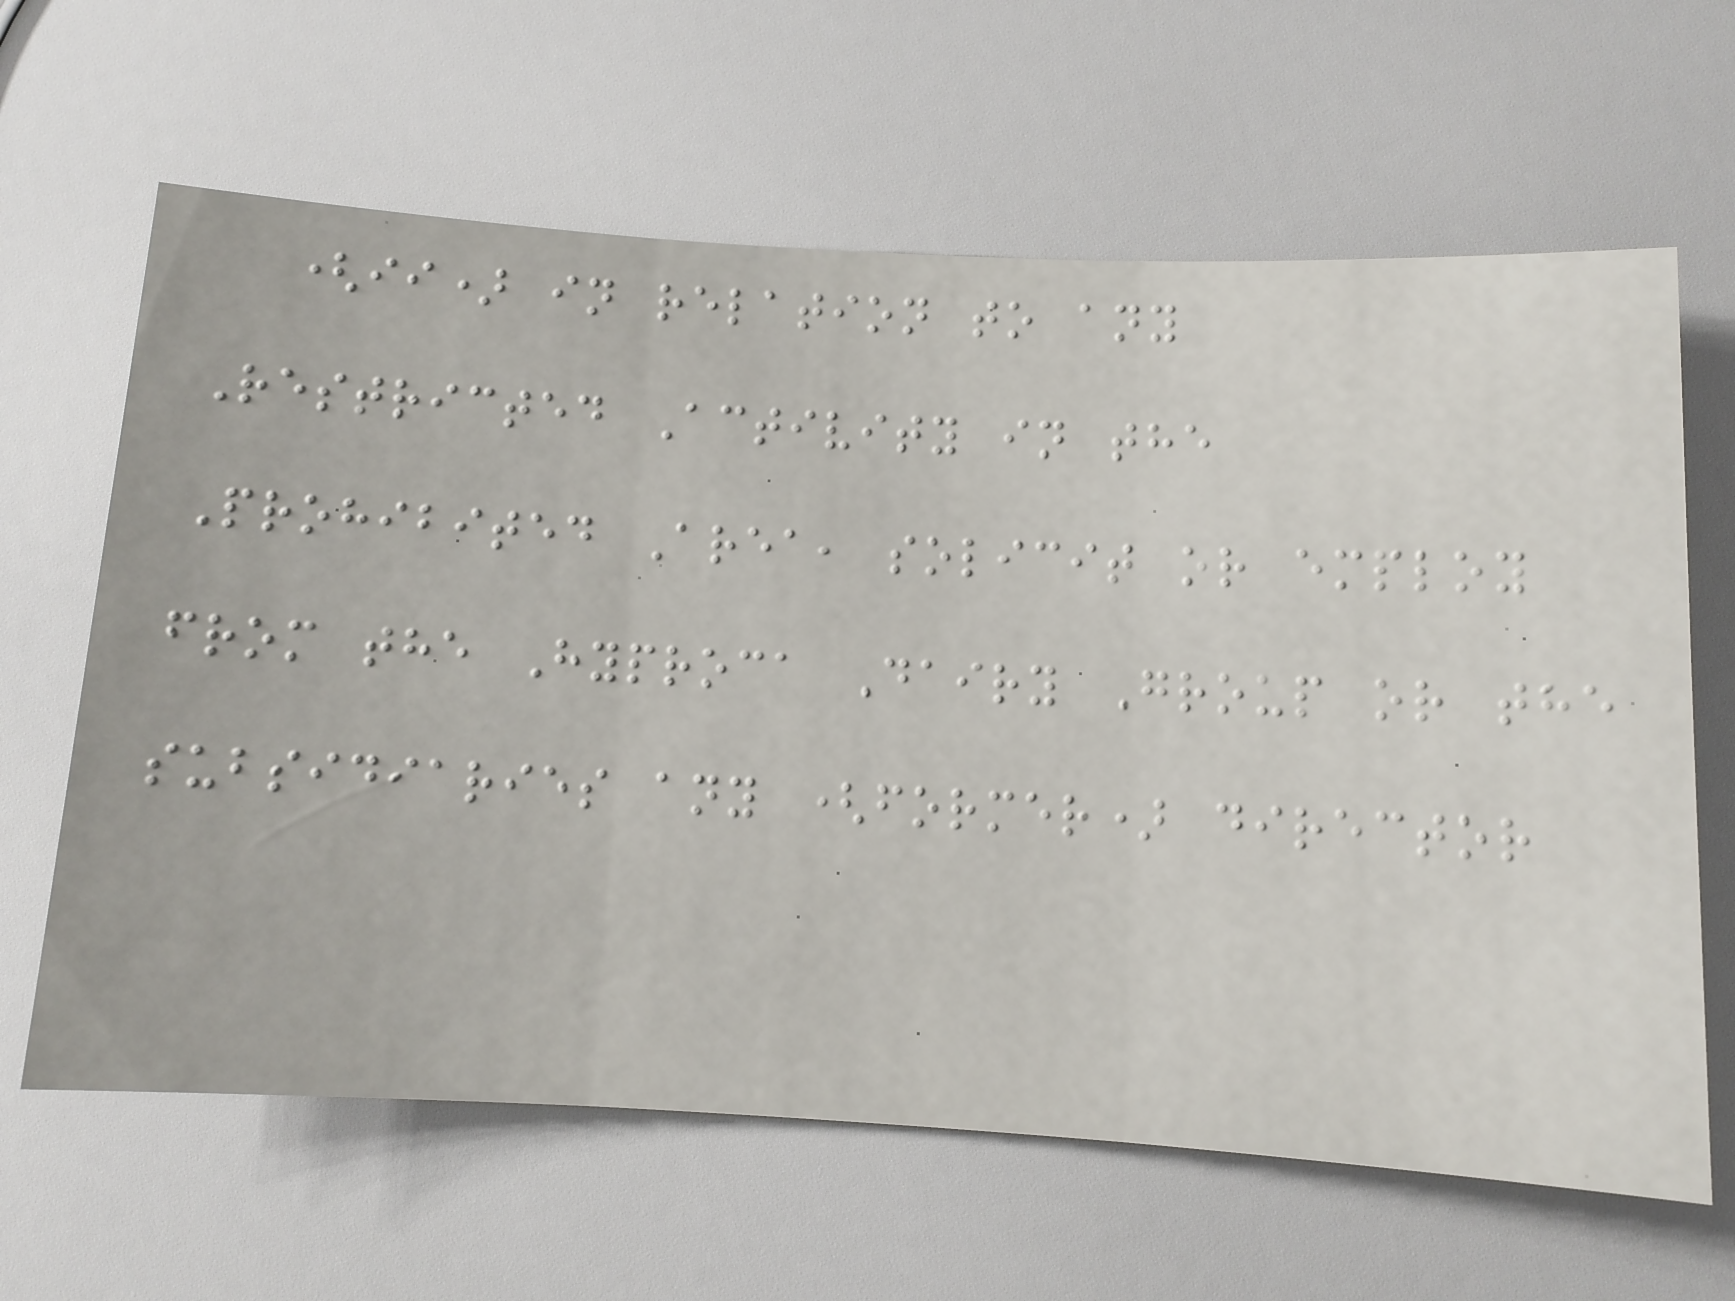(ii) in relation to any
Restricted Activity in the
Prohibited Area, solicit or employ
from the Hyproca Dairy Group or the
subsidiaries any (former) director
